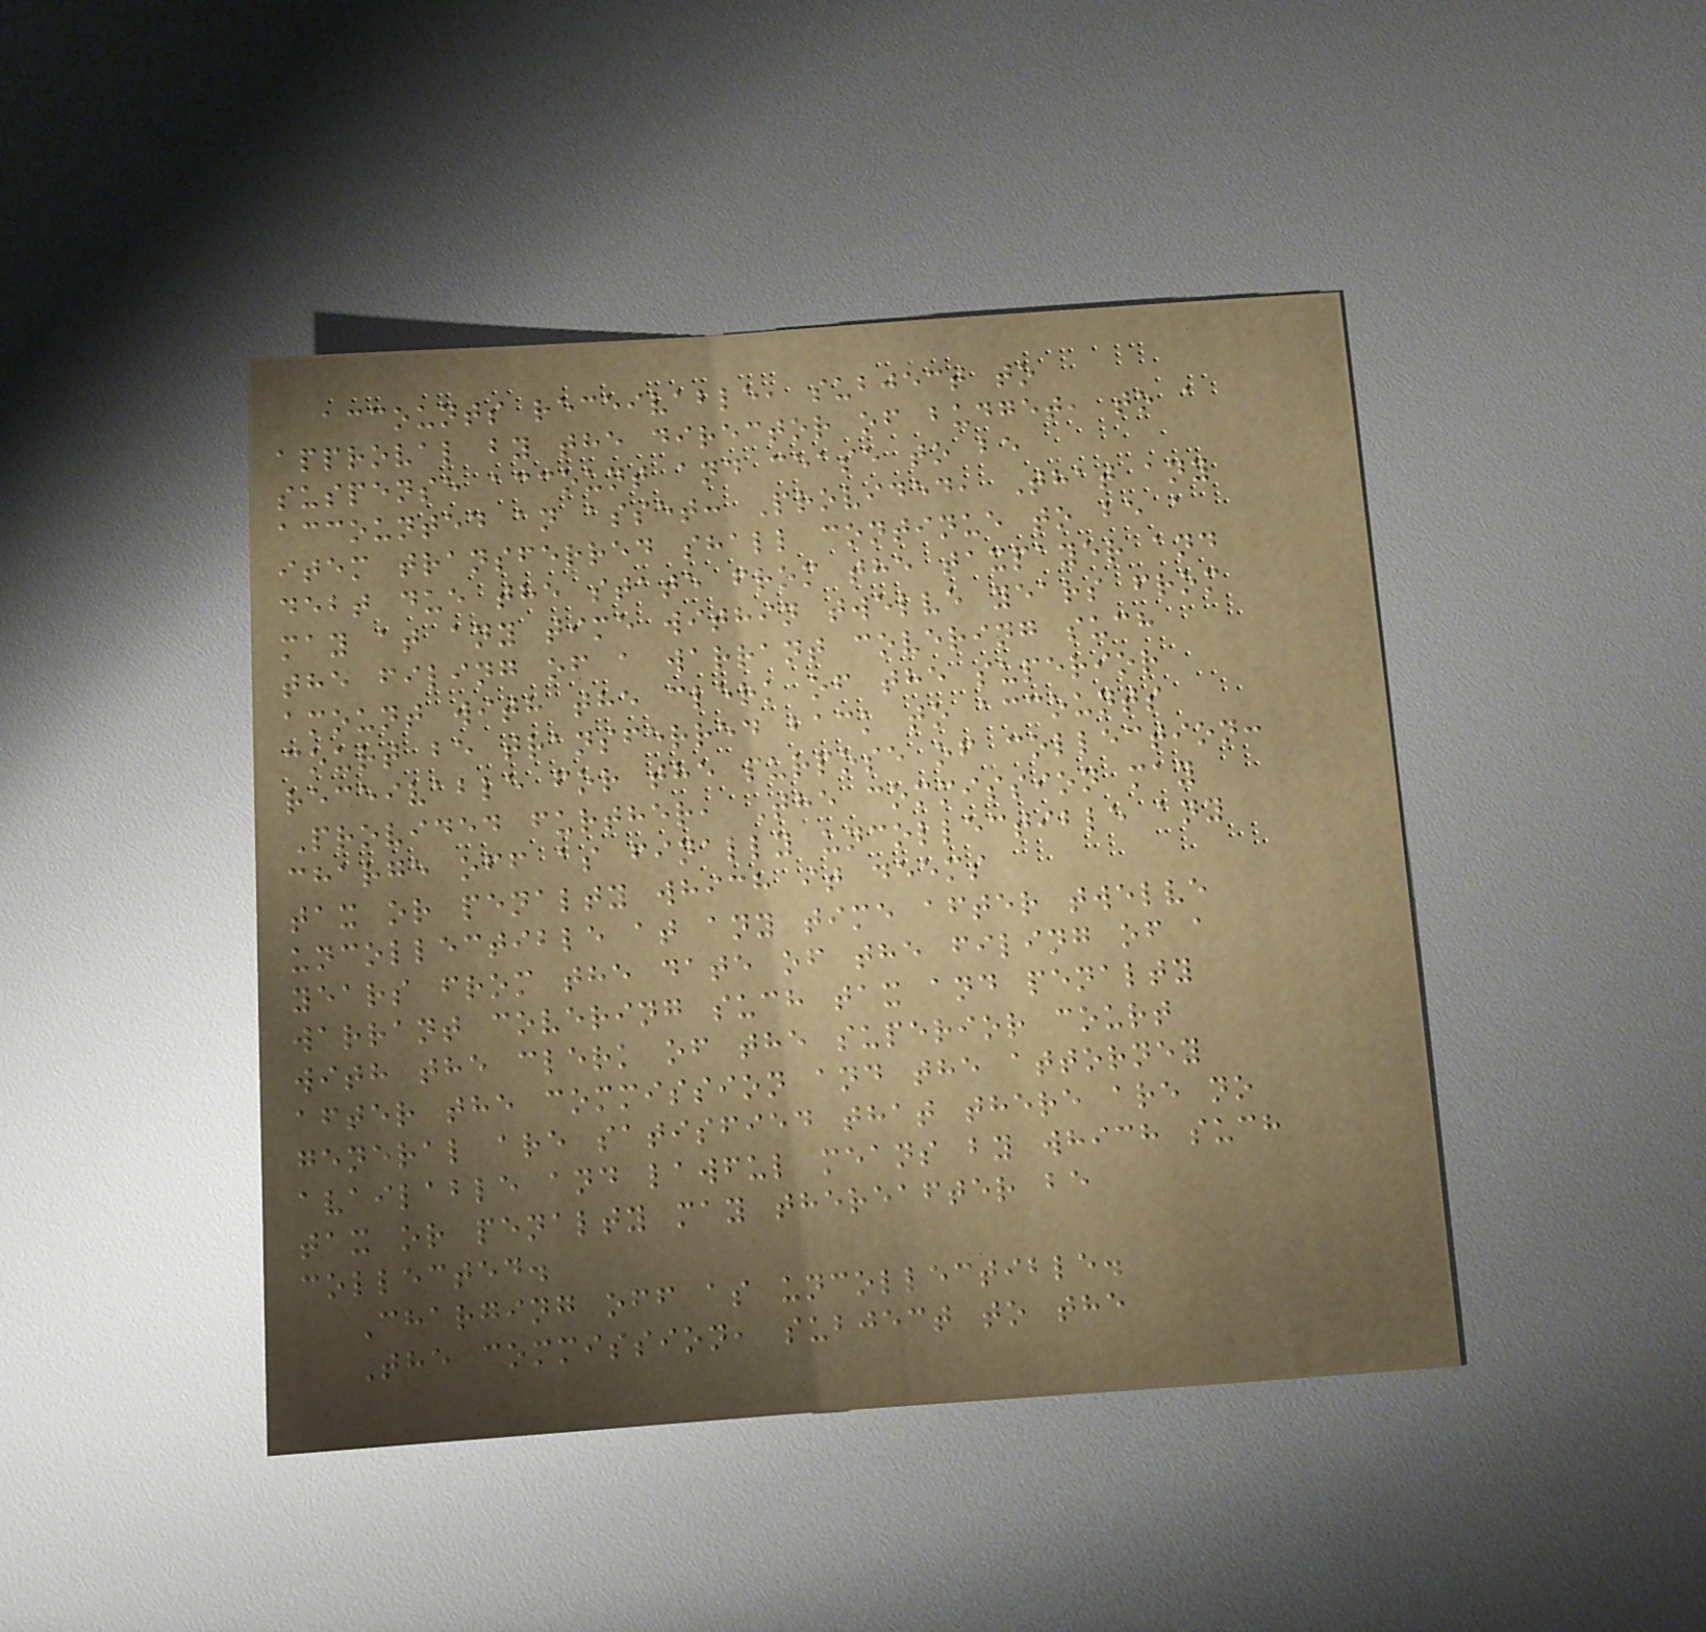accounts receivable, subject to
approval by the director of budget, to a
suspense account and cease to be
accounted an asset: Provided, That any
item transferred shall continue to be a
debt due the state from the taxpayer and
may at any time within twelve years from
the filing of a warrant covering such
amount with the clerk of the superior
court be transferred back to accounts
receivable for the purpose of collection:
Provided further, The commission may
charge off as finally uncollectible any
tax or penalty which it deems
uncollectible at any time after twelve
years from the date of the filing of a
warrant covering such tax and penalty
with the clerk of the superior court
after the commission and the attorney
general are satisfied that there are no
available and lawful means by which such
tax or penalty may thereafter be
collected.
Charging off as uncollectible.
The commission, subject to the
